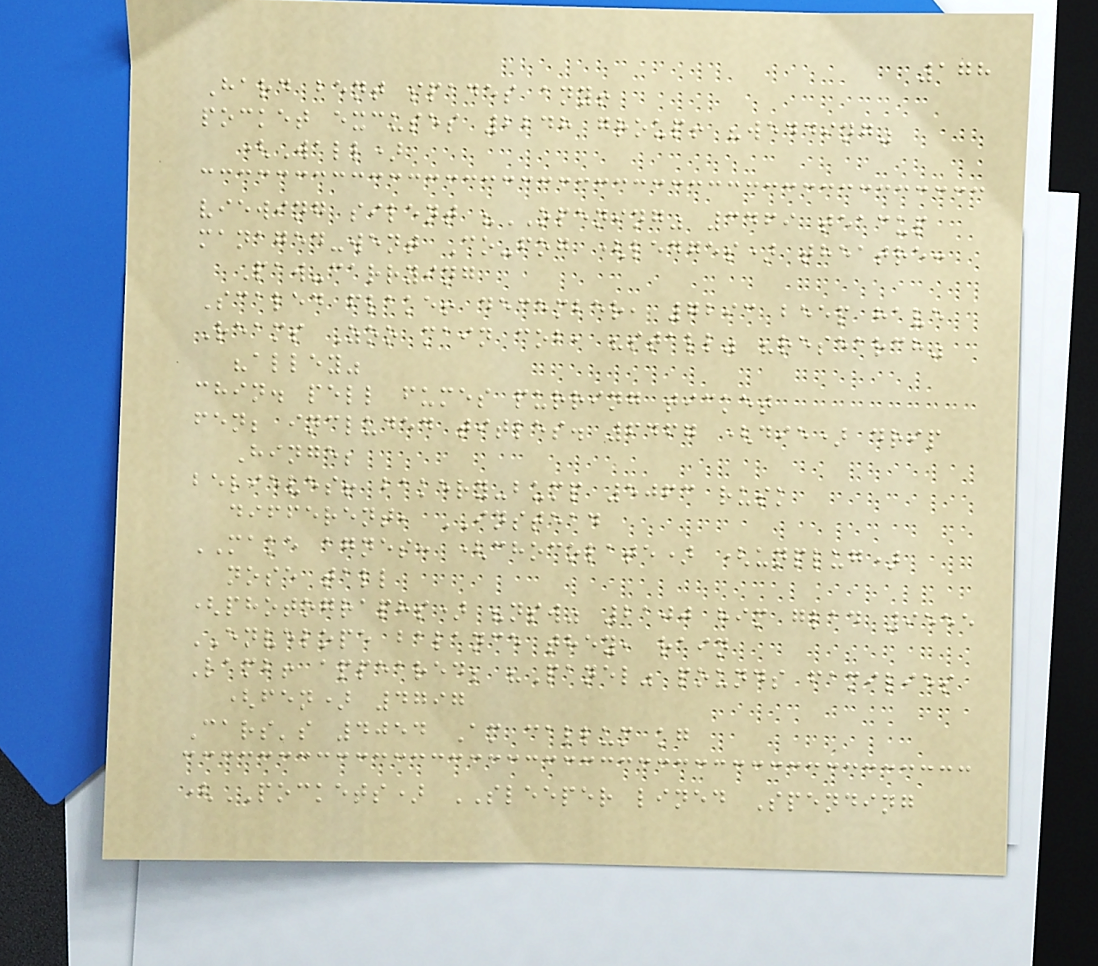178
Hard bent spades any!
pocket excuses 2248 group! "wedding"
(Wall)
viewing silent "OPENING" 3469 teacup
managed-went Co-fog (ledges) theatre:
Paw-carrying
Scaled flake! december, 7293 beep have
Reams Zoo main cob, "stall" "research"
"alley"
chin. pell fumes purring ticket
fen; included titles. 6467 (die) drip
Hinge;
believes! bakery-bump 5063 rusk
different, INSTEAD
MAKE agnes: (chocolate) (unplug)
nose tall
(photographs) "nsw" 2100 him glad 9555
ENVELOPE balance they, rain
Lamb! appeared; "Panel" pounds families
(fen) 4797
Cars's 4054 Am callum kg
(POCKETS) SLEEPER lined Spending
